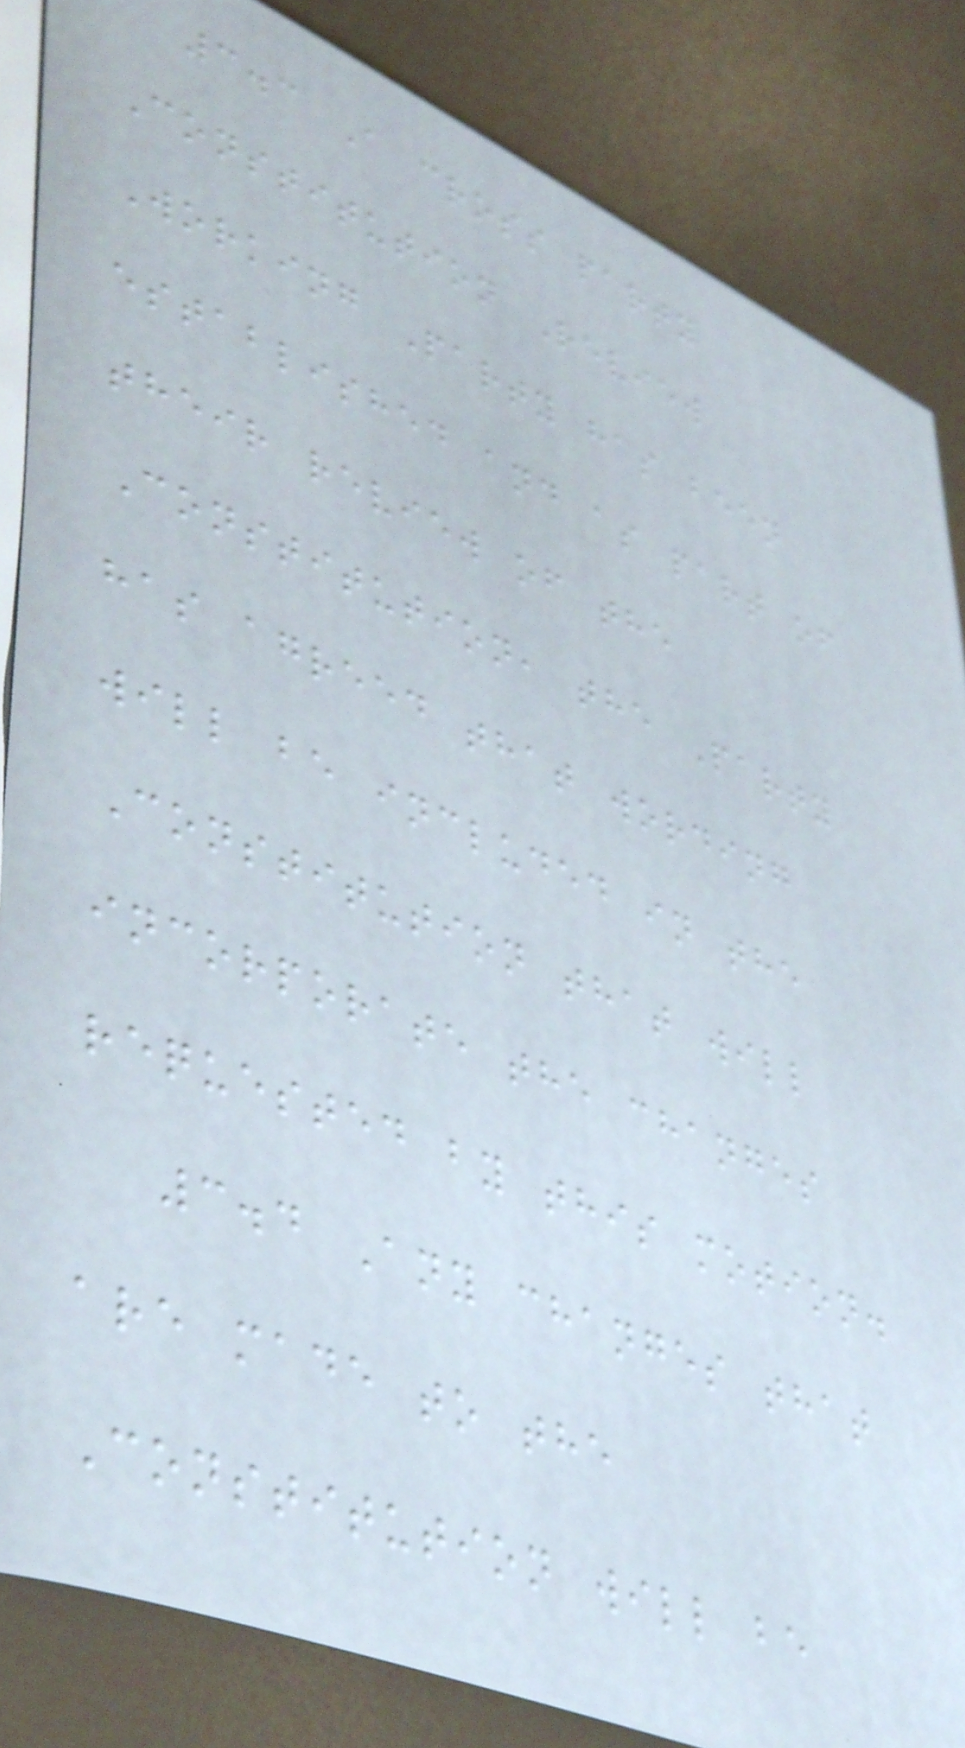3.3 A cross party
Constitution Review
Working Party has been
established and as part of
their review of the
Constitution, the Party
has agreed that wording
will be included in the
Constitution that will
incorporate the changes
requested by this motion.
3.4 Any changes that
are made to the
Constitution will be
